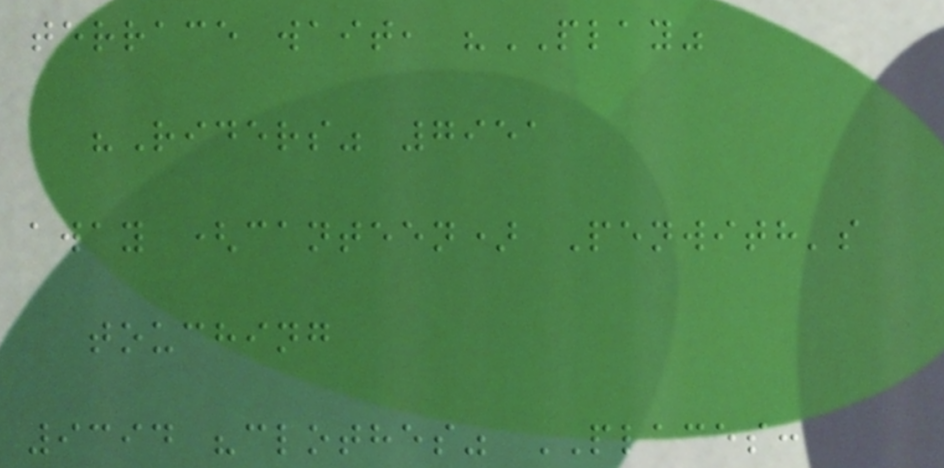terrace wait, "PLAY"
"Riders" 7951
away (canteen) Penwith's
touching
9394 "clothes" PLACES:
